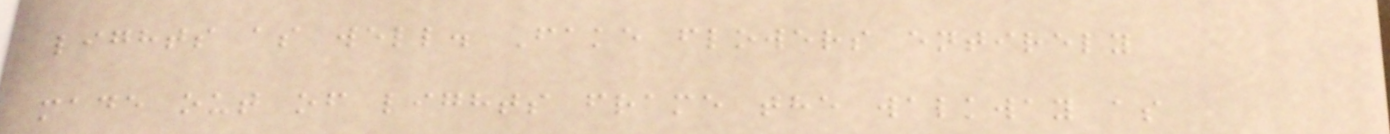lights as well. Fake flowers entirely
made out of lights frame the walkway as
